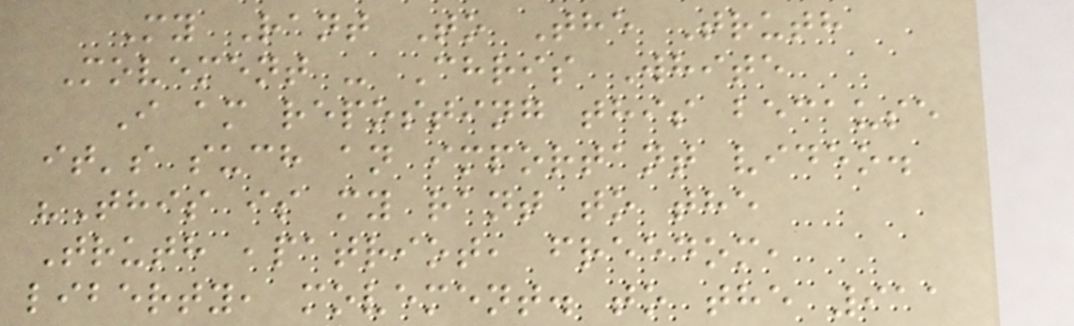My Rant To The Truth
Movement - Chris White
I am reposting this because
it's such an important video.
"This is my rant to the
Truth ,patriot, freedom,
liberty, movement. to the 911
